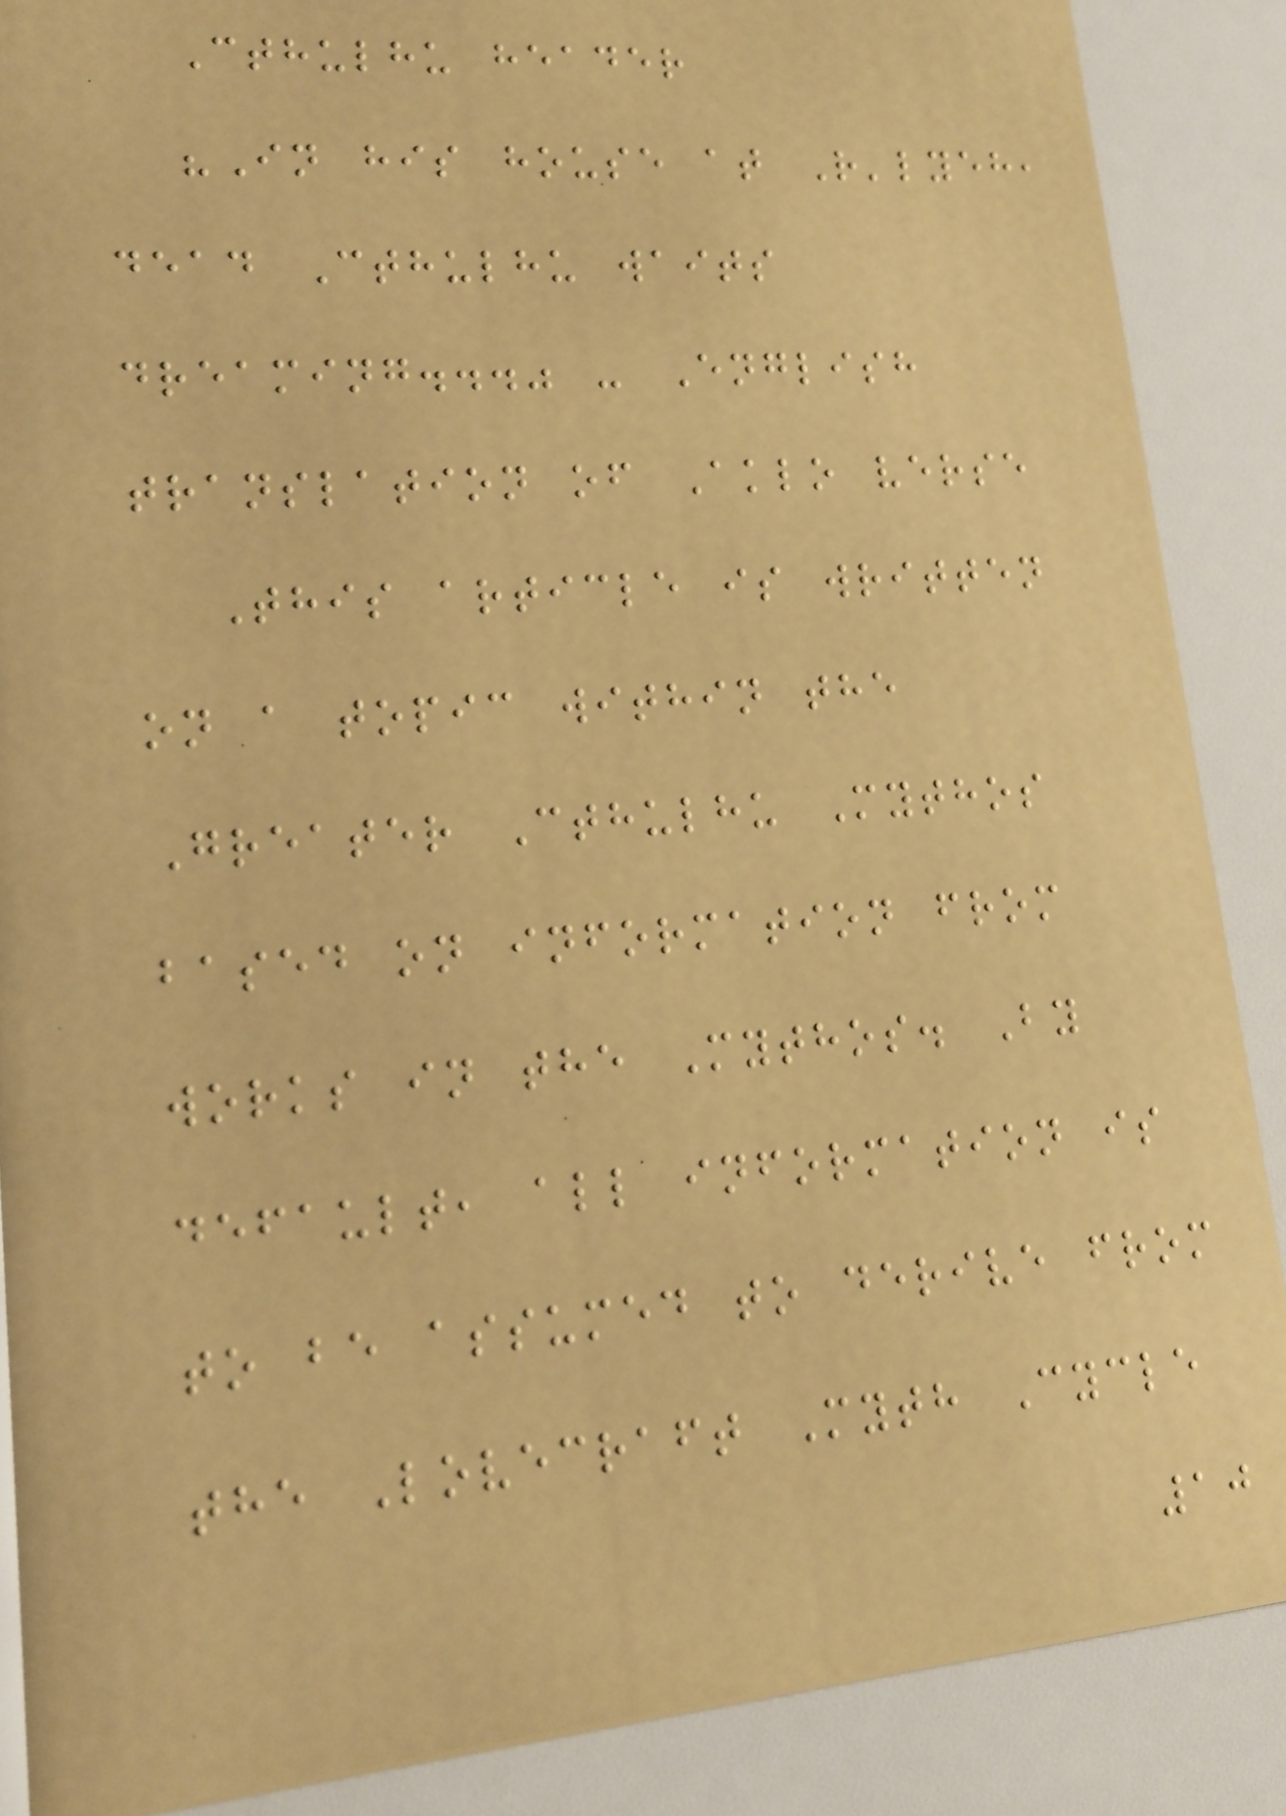Cthulhu header
"In his house at R'lyeh,
dead Cthulhu waits
dreaming..." - English
translation of Aklo verse
This article is written
on a topic within the
Greater Cthulhu Mythos
based on information from
works in the Mythos. By
default, all information is
to be assumed to derive from
the Lovecraft Myth Cycle
10
